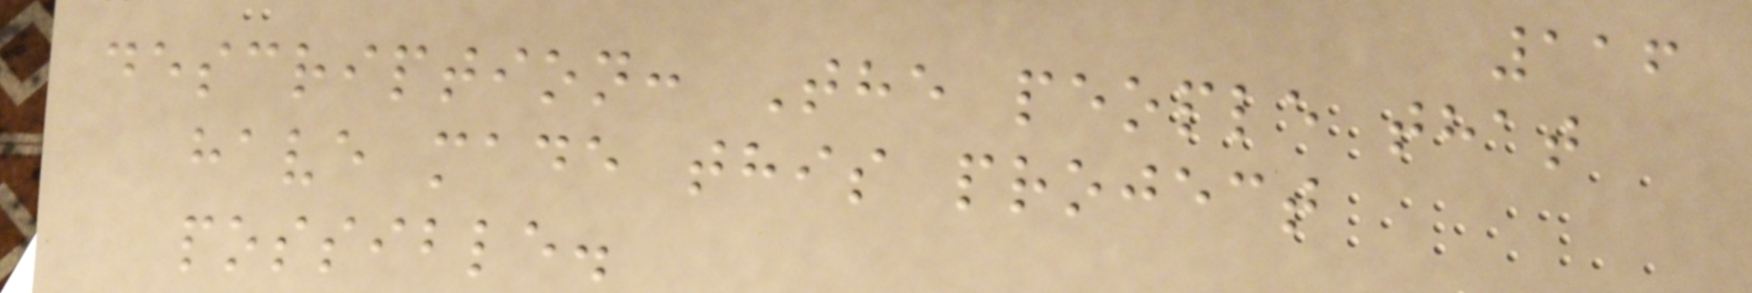116
description: The people that
have made this project
possible.
